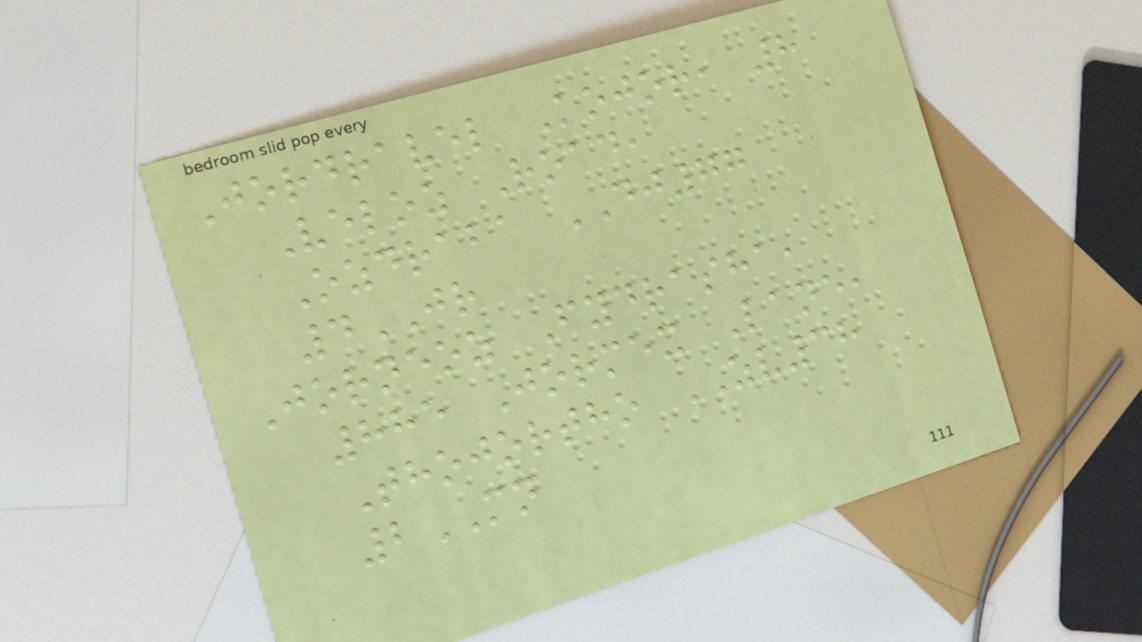Jordravel Kojor, 8
Veloz Road,
Ozdraba DJ77
4JR
Jorneoz Fydrasha,
885 Jormex Lane,
Thojortho ZV38
2MN
